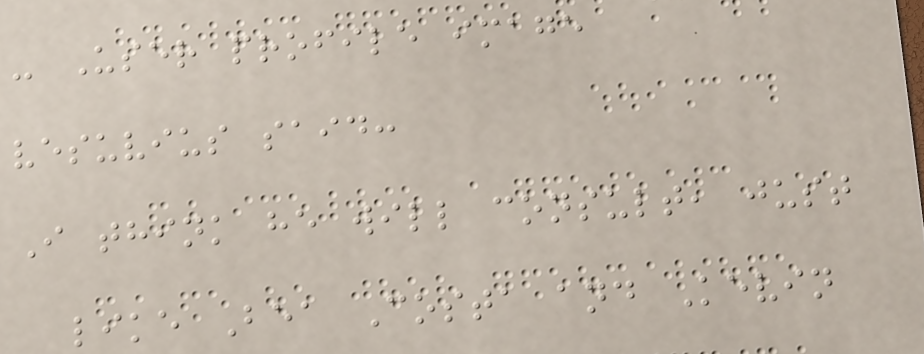- User profile image
vesuvius said:
I think he will consult, just
like Bea Costa and Kevin
